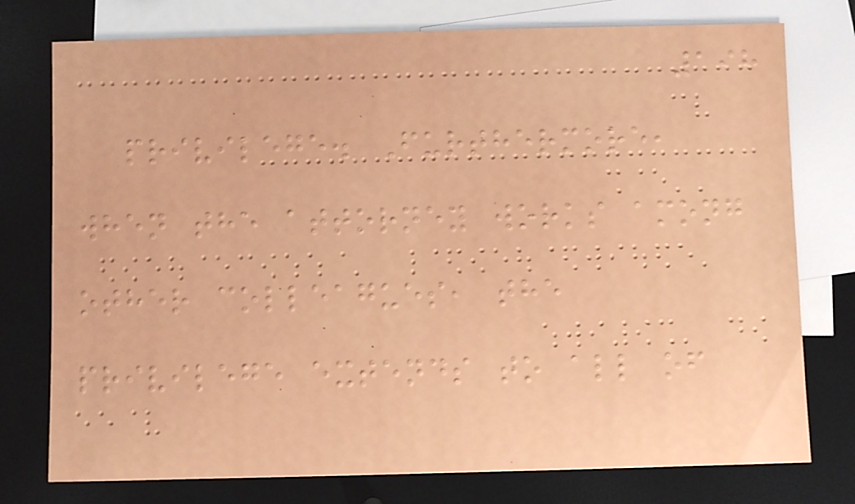198
privilege. Furthermore,
when the attorney works among
other colleagues, the
privilege extends to all of
